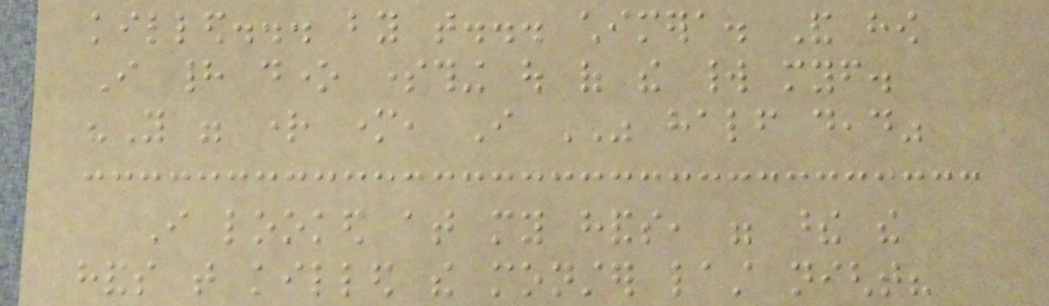killed... by that... chimera. And how
I had done something out of the world myself.
"You were right mother, I WAS half dead"
I looked at my hands, were these the
hands that killed the monster last night?
